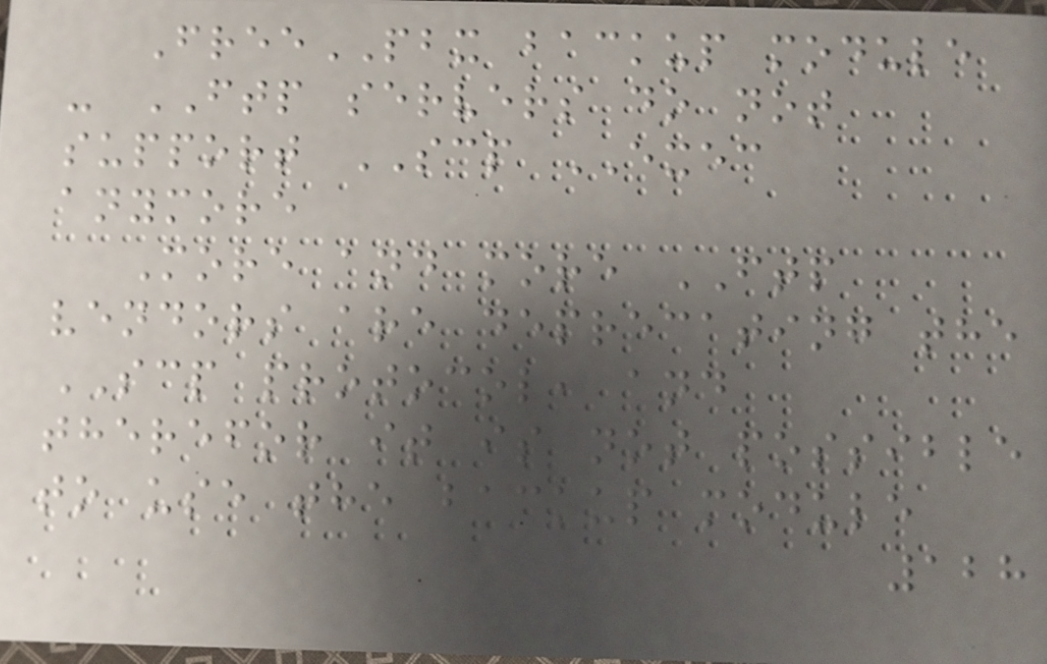FreePBX backup module
- FTP servers do not
support SCP EXEC
anymore
More and more FTP
vendors are deprecating the
SCP protocol, and
therefor it is not possible
to use the backup module
128
